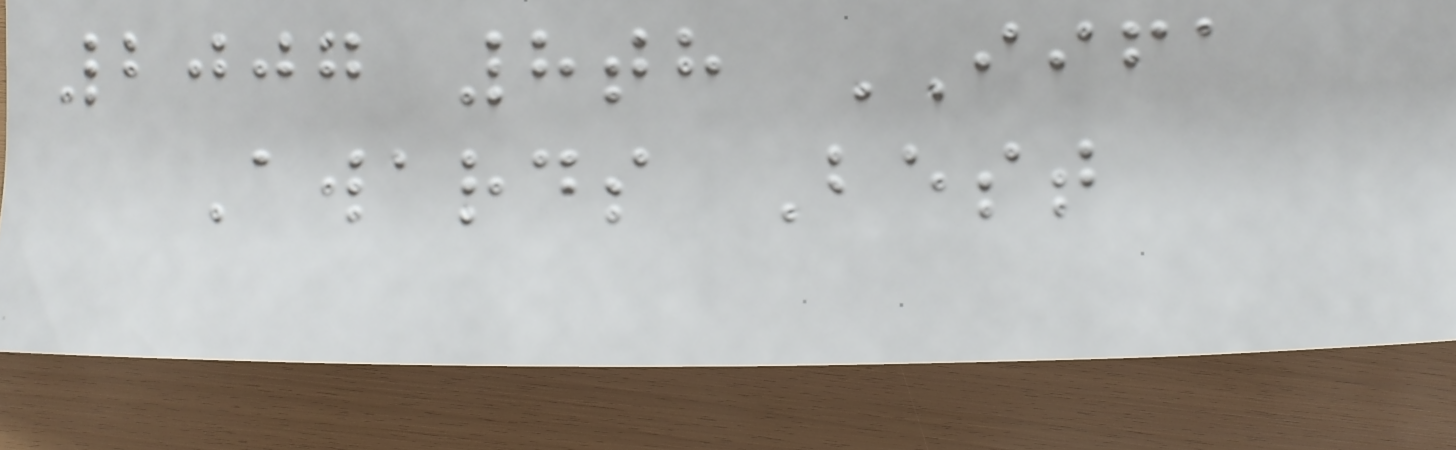2007 8th IIFA
Awards Best
